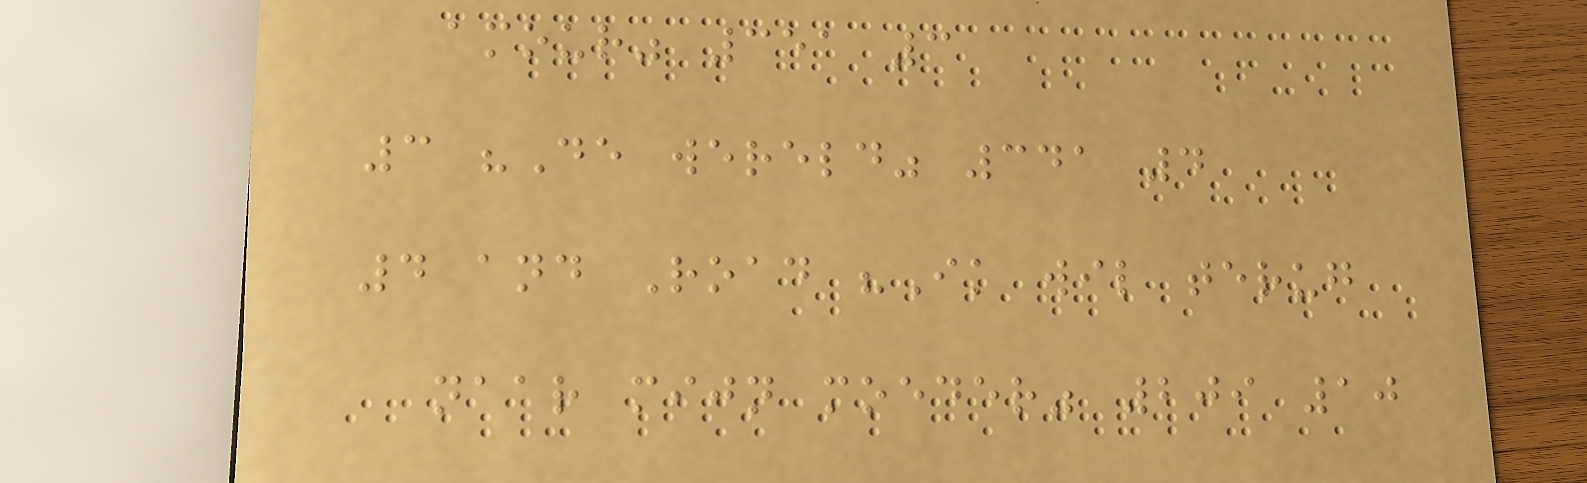amour" 351 3
3 "De wereld" 341 4
4 and Road "Ik wil terug
naar mijn moeder" 209 10
